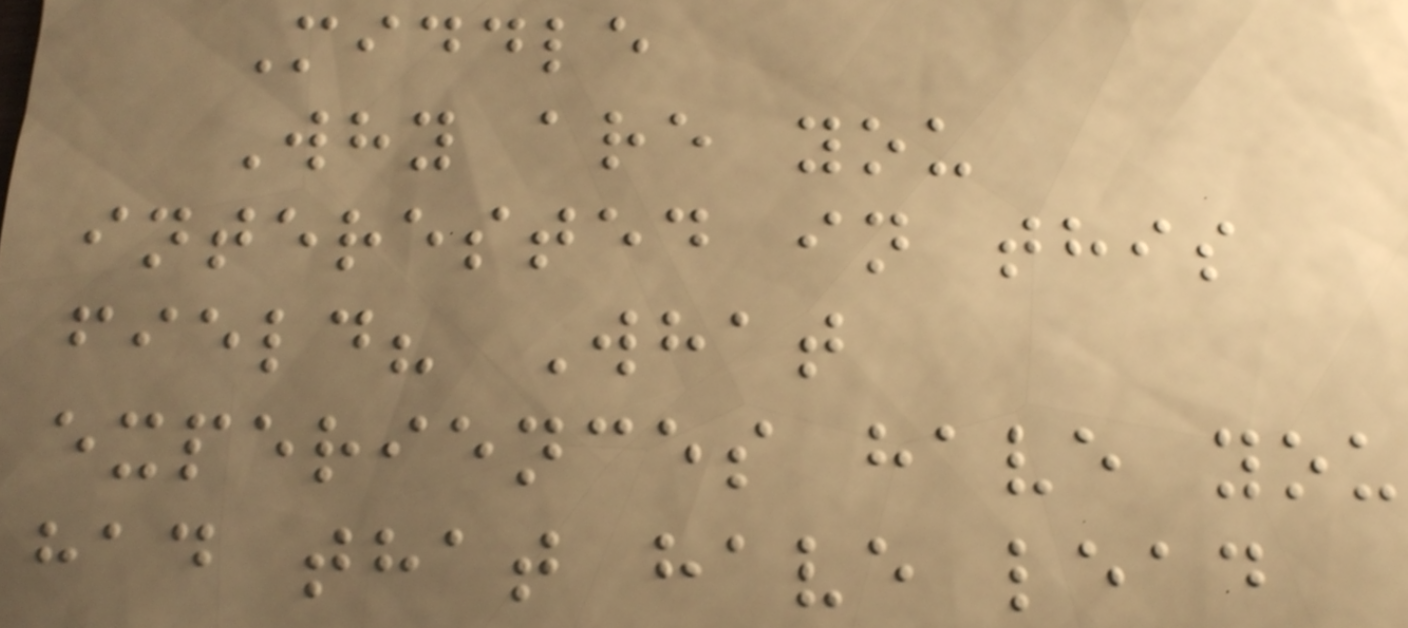Middle
Why are you
interested in this
field? What
experiences have you
had that have lead
